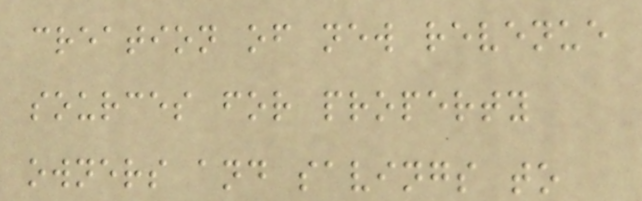creation of new revenue
sources for property
owners and savings to
